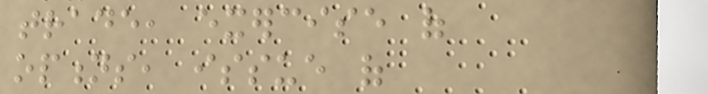trade, exercise of
options, issue of
